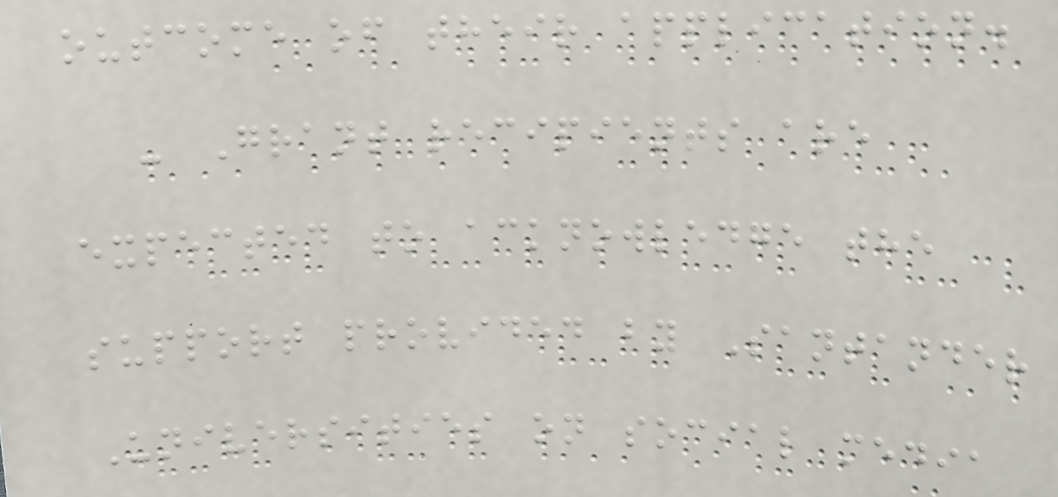outcome of their application.
- Grant recipients are
expected to acknowledge the
support provided by Santander
Universities on social media
